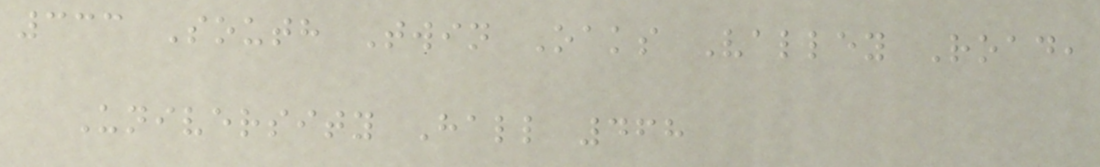333 South Twin Oaks Valley Road,
University Hall 468
